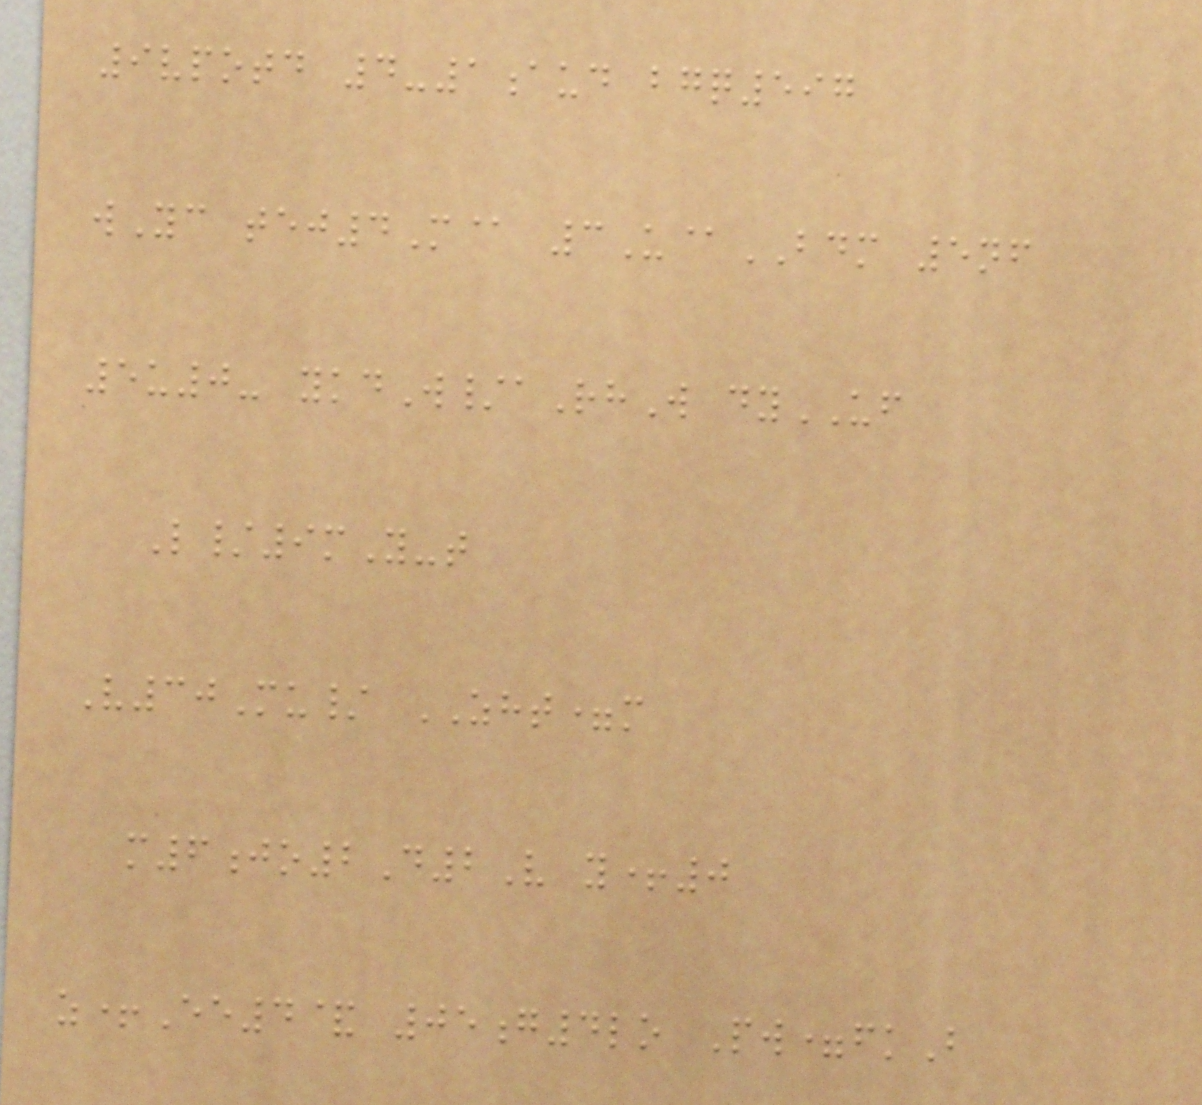9vpotd 4-1aud bgq597
wYc tej4M@ 3U@BDM 5nf
5u0- ykdW/aRhW dyUF
L/9mY-t
V30Mu/ ZHT=m
m6jo2D2V y+0
z+Ee4& 05g4lo Pw=fkB
